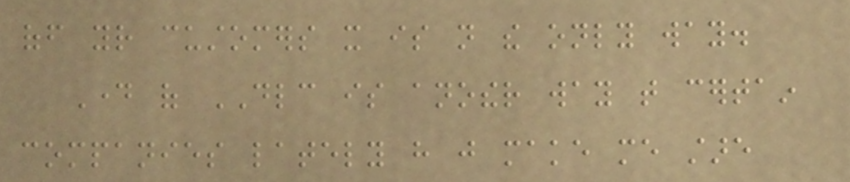off your customers it is not the only way.
Day of DLC is another way that certain
companies lately have just make me stare
